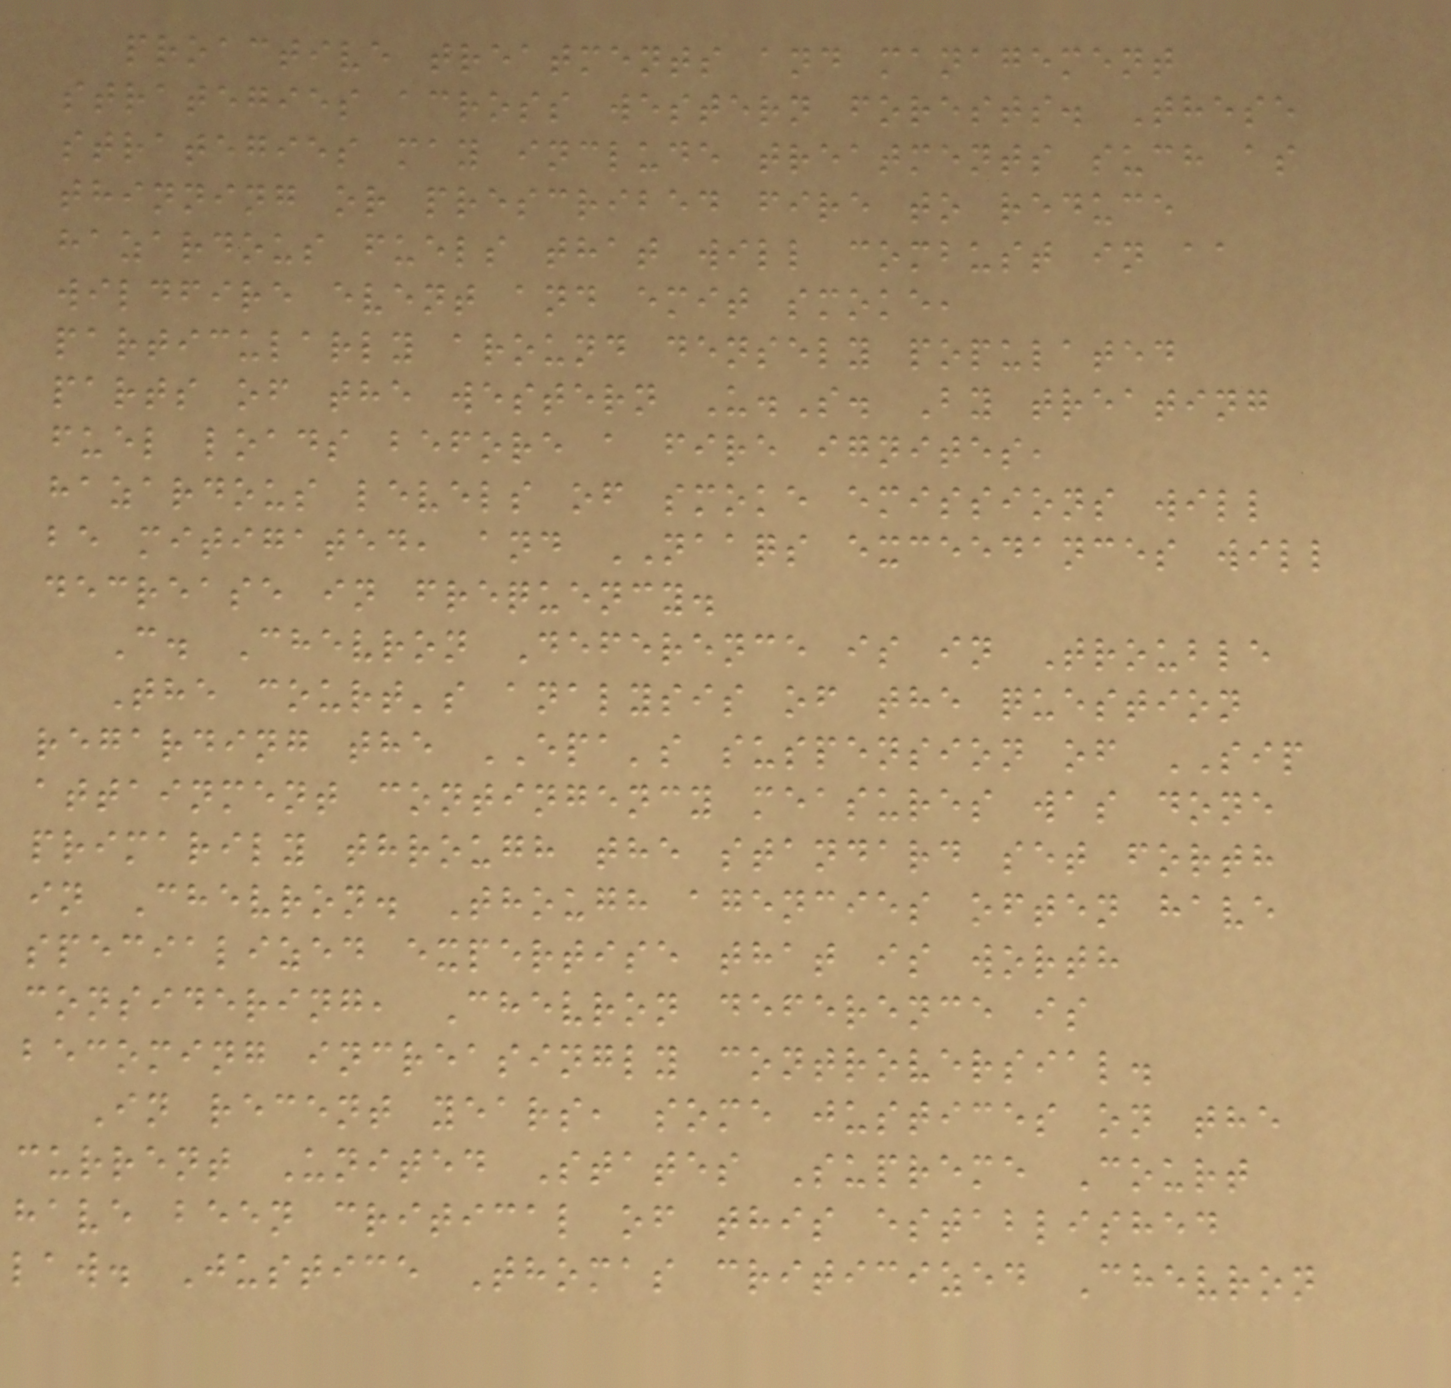proactive treatments and management
strategies across western forests. These
strategies may include treatments such as
thinning or prescribed fire to reduce
hazardous fuels that will combust in aa
wildfire event and emit smoke,
particularly around densely populated
parts of the western U.S. By treating
fuel loads before a fire ignites,
hazardous levels of smoke emissions will
be mitigated, and NAAQS exceedances will
decrease in frequency.
C. Chevron Deference is in Trouble
The court's analysis of the question
regarding the EPA's suspension of SIP
attainment contingency measures was done
primarily through the standard set forth
in Chevron. Though agencies often have
specialized expertise that is worth
considering, Chevron deference is
becoming increasingly controversial.
In recent years, some justices on the
current United States Supreme Court
have been critical of this established
law. Justice Thomas criticized Chevron
